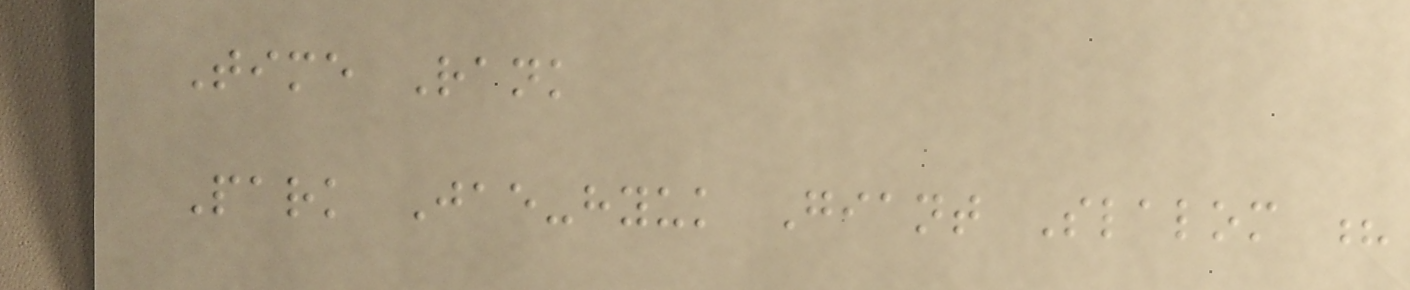Time Rank
Park Jae-hyuk Giant Slalom ?
